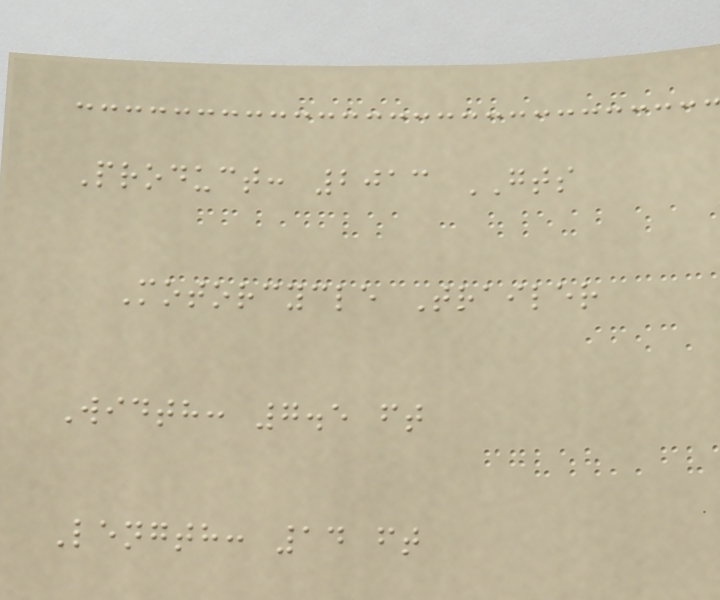Product: 2013 GTS
Motorcycle Trailer
Width: 7.5 ft
Length: 14 ft
